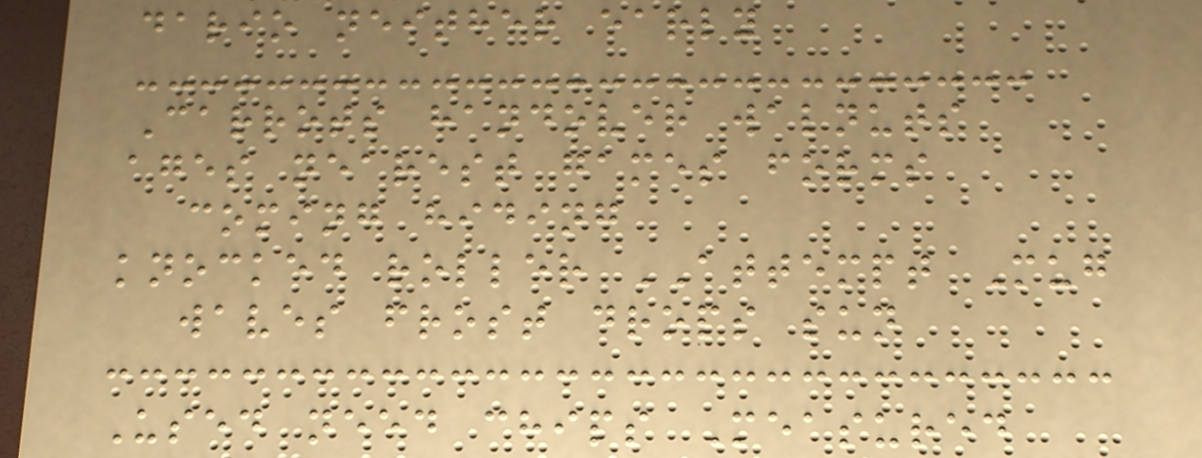dario neither early
Carrots handover walnuts
ages nearest games forms
coming hiding
knocked roller ATTEMPT Mug
waves frost drops sun
Used need chips Measured
